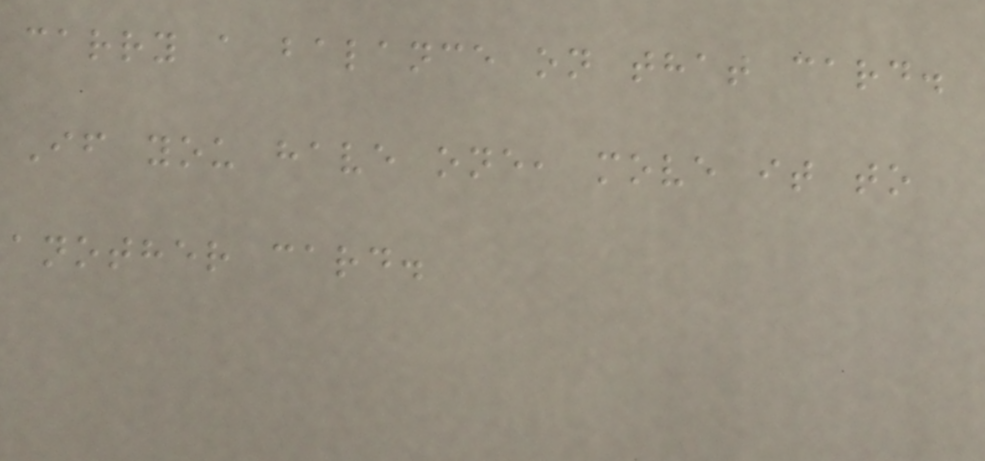carry a balance on that card.
If you have one, move it to
another card.
